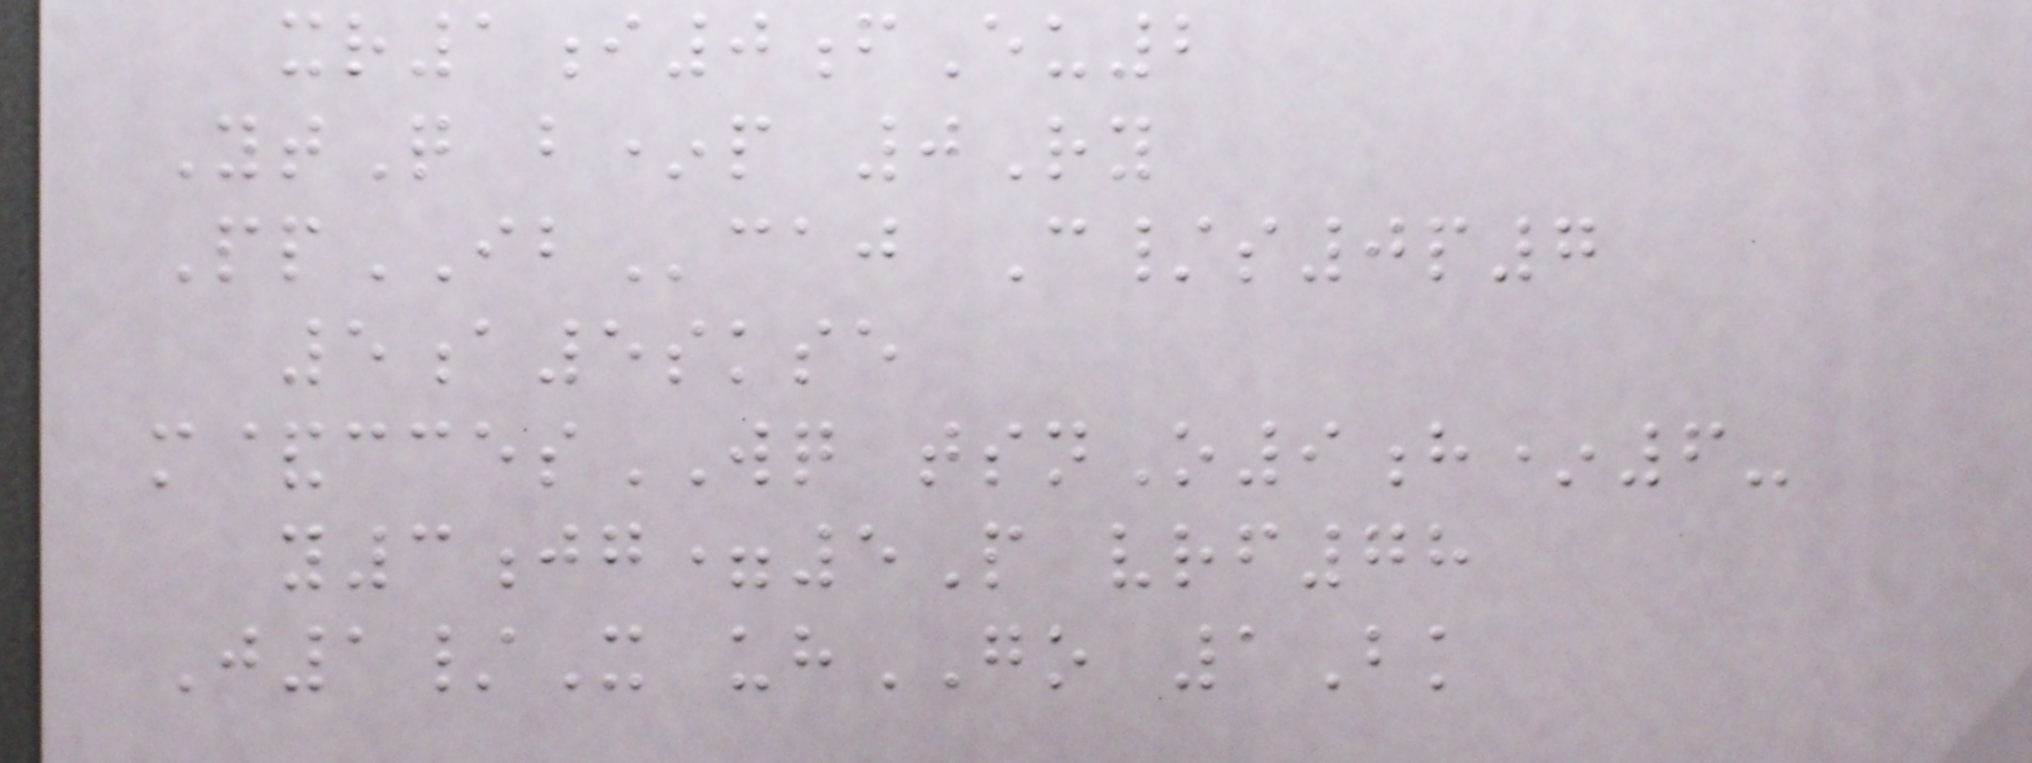xr1i0fEu2
YtQ b*p 0Ry
PpIBcaj C/s0p7
5a5skse
m&ccesWQ tsnO9h*6-
y3jg=5P vrf78
J1/X uhGO 1Bk
